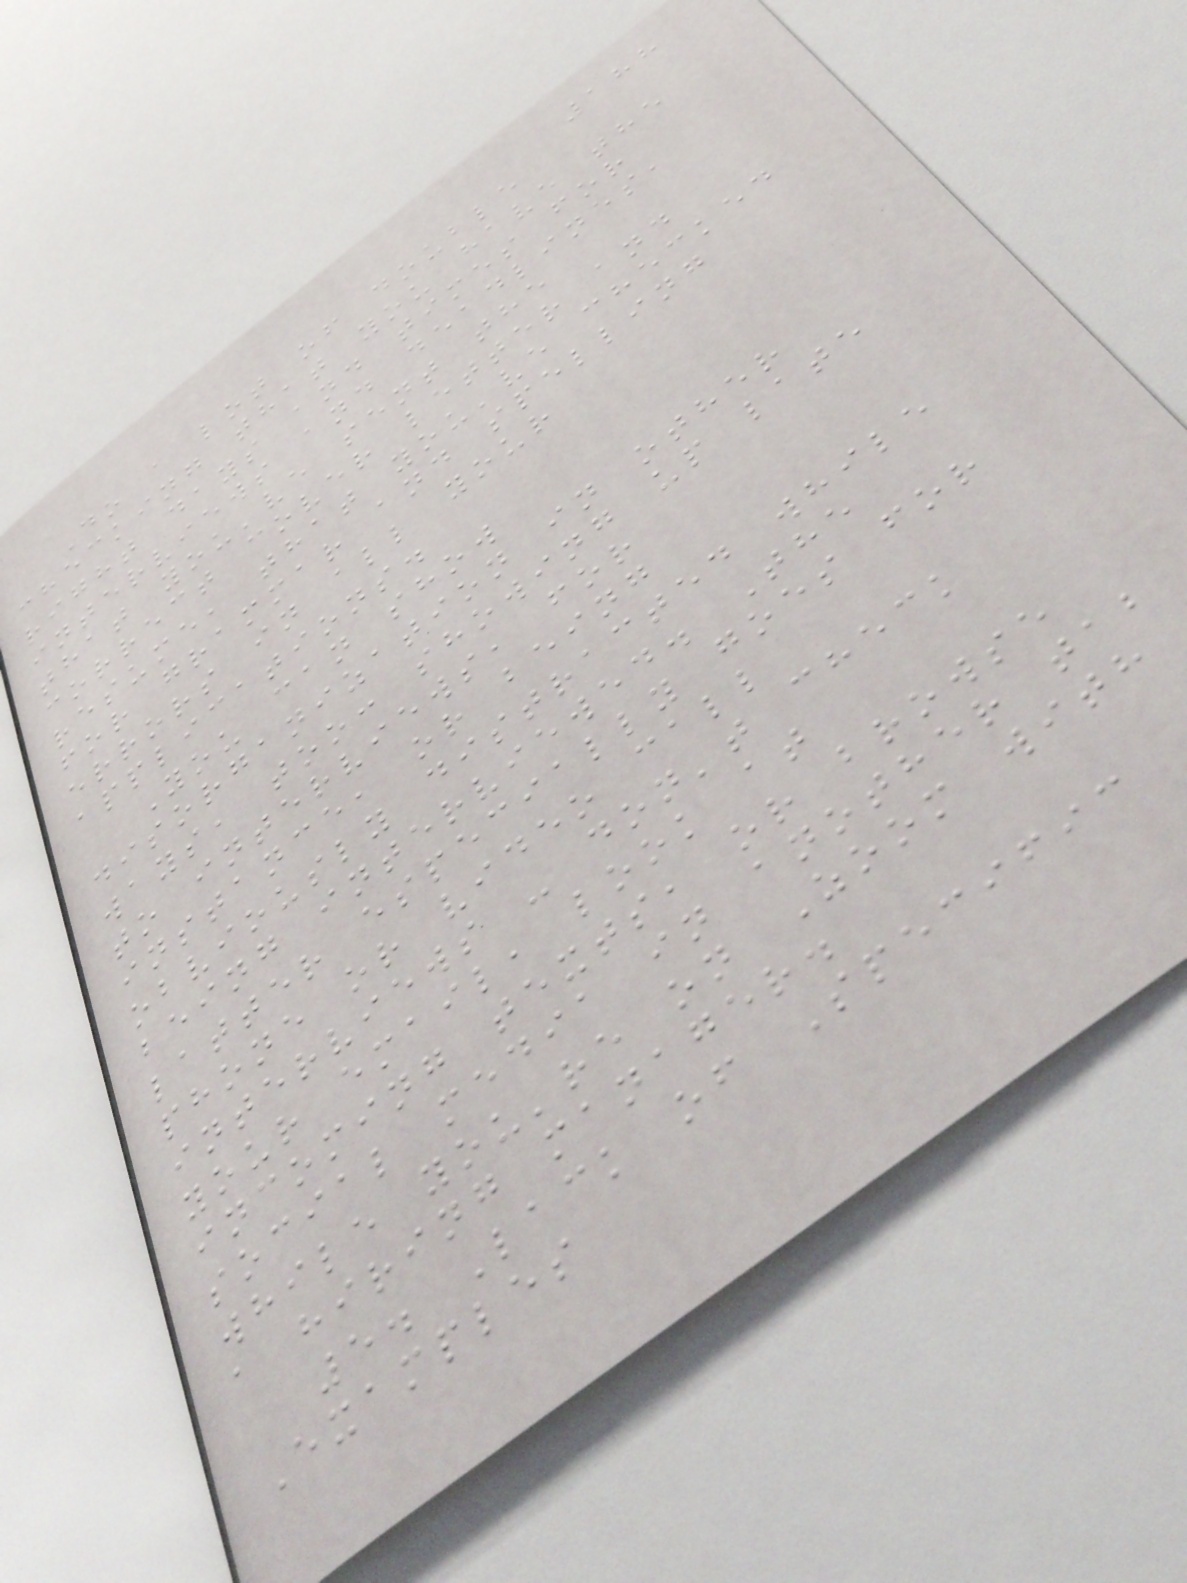188
Do a lot of double
checking that you have the
right days and times for
interviews and deadlines,
that you've sent the
correct cover letter and
resume, that you've checked
for grammar and spelling
errors in all your
applications.
You can show
disorganization in other
ways, too: showing up late
to interviews, for
instance, or being
obviously distracted while
being interviewed. The
latter especially goes for
phone or video call
interviews - don't check
your email, look at
incoming texts, or browse
social media in another tab
while you're on Zoom with
a hiring manager.
5. Lack of Specific
Examples
